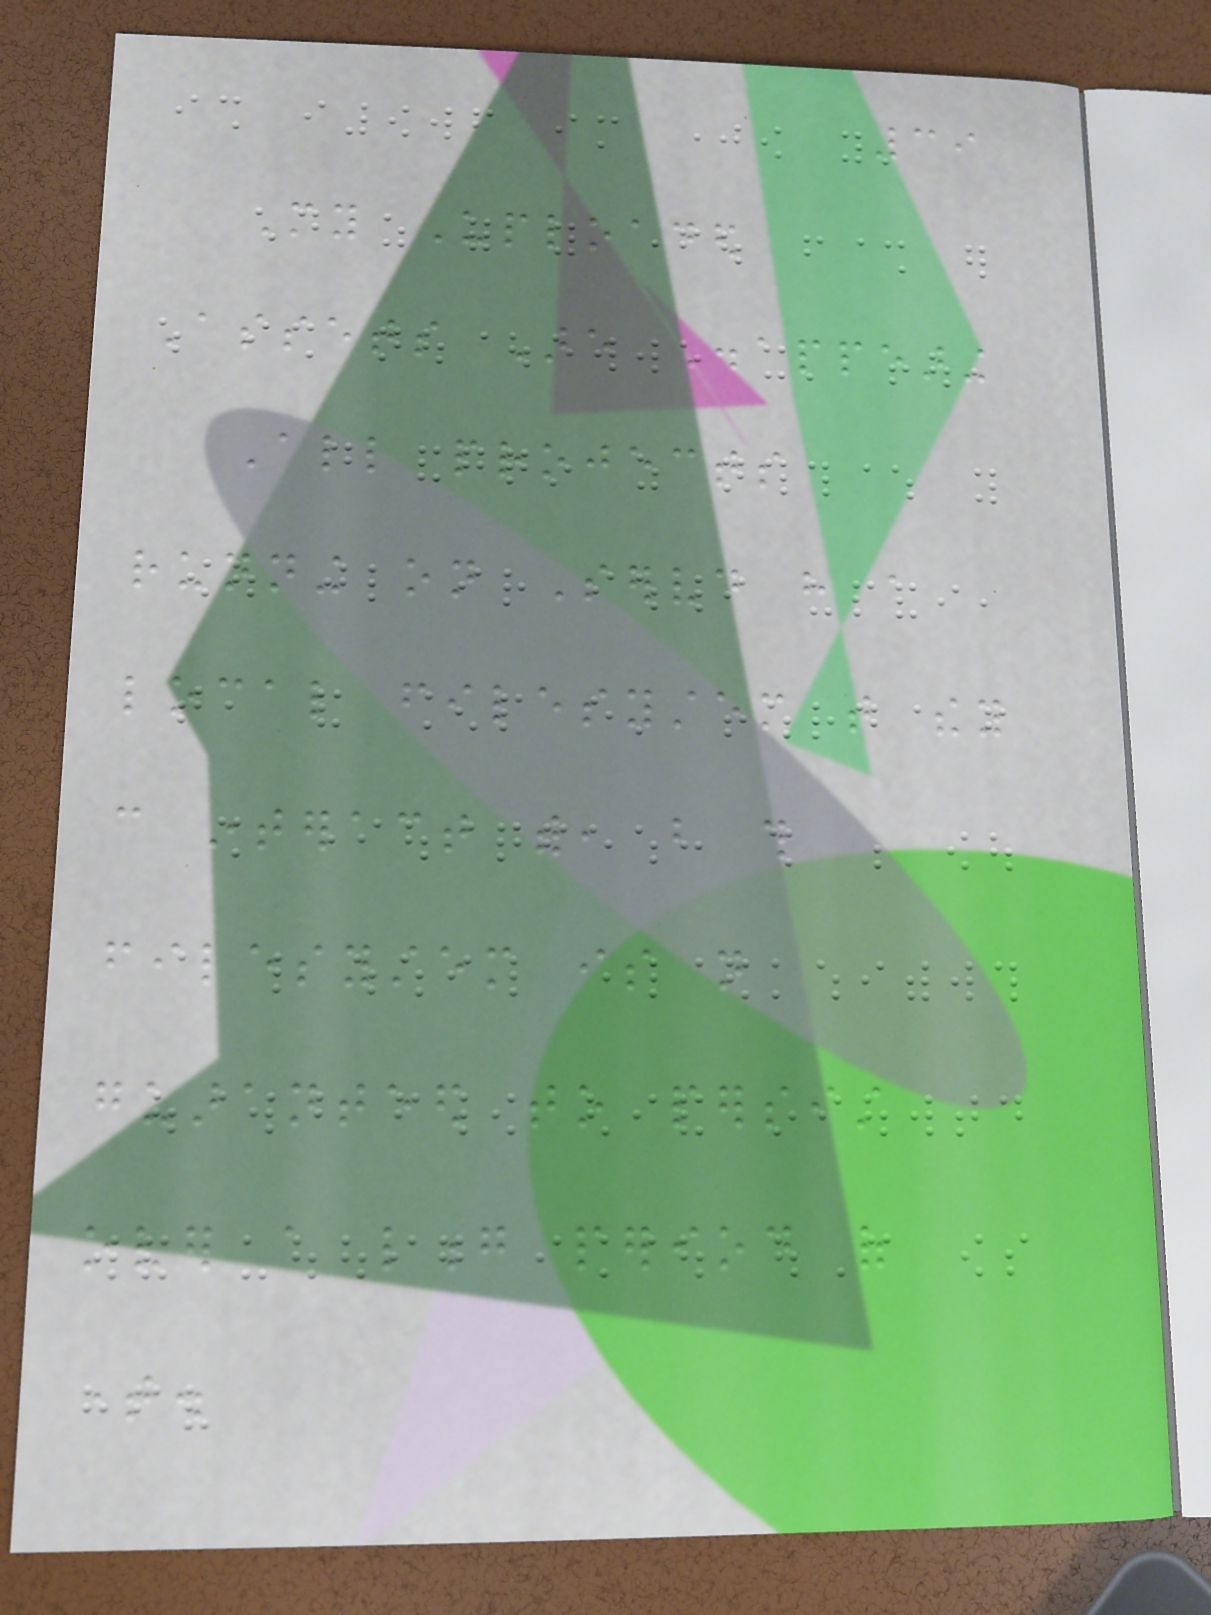39
My Uploaded
Assets Are Disappearing
All projects
running on Servd have a
local filesystem that they
can interact with, but this
filesystem is not
guaranteed to persist
over a long period of
time.
